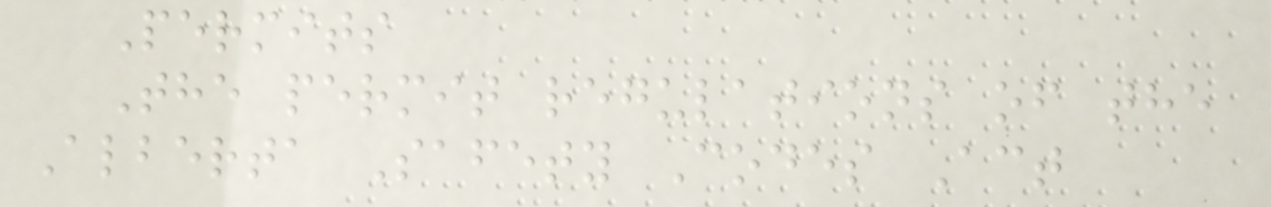Permits
The permit regulations of the
Alberta Safety Codes Act
